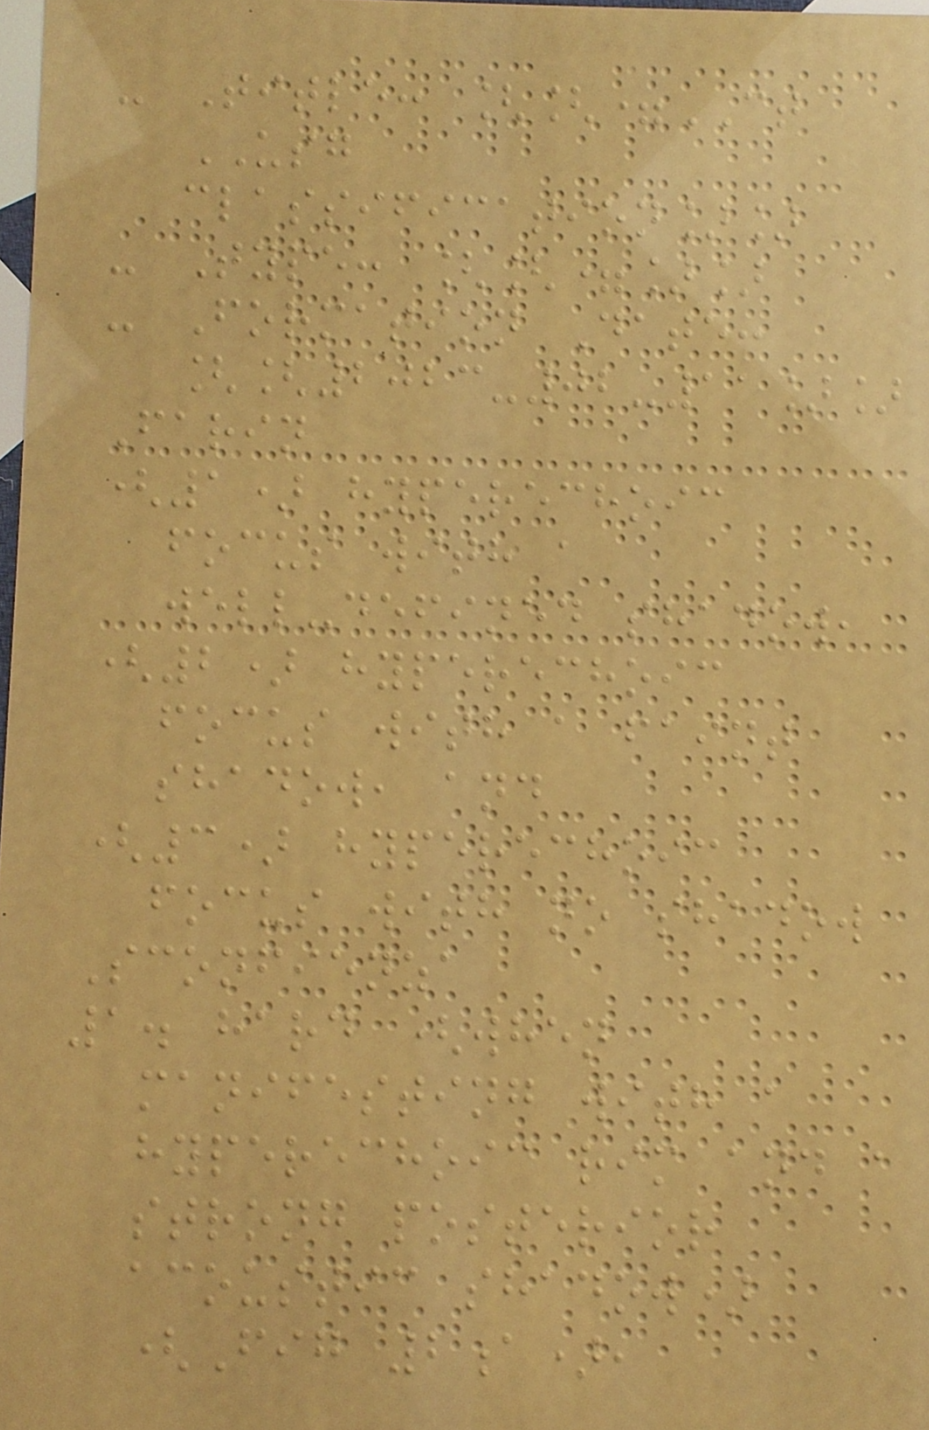- Title: [[=CT
USG
classification]]
- Type: [[=]]
- Formation Date:
[[2023-02-11]]
Farin
(1) hyperechoic
focus with a
well-defined shadow,
(2) hyperechoic
focus with a faint
shadow, and
(3) hyperechoic
focus with no shadow
Sconfienza
1. hard (when
manifesting with a
hyperechoic rim and a
strong posterior
acoustic shadow)
(Fig 2a),
